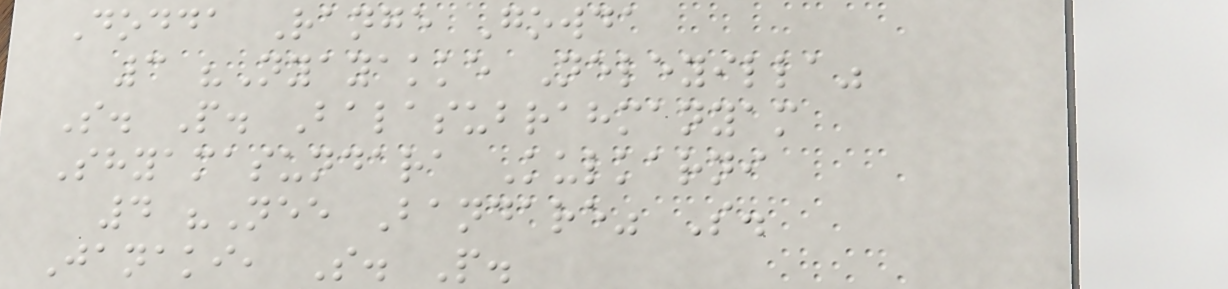Dodda Range Gowda
3 "Nyayakke Neleyilla"
S. P. Balasubrahmanyam
Shyamasundara Kulkarni
4 "Nee Bandare" S.
Janaki, S. P.
